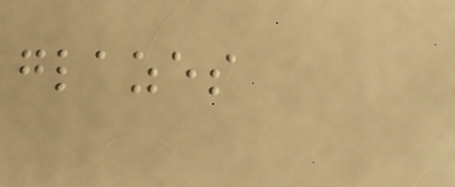glazes
